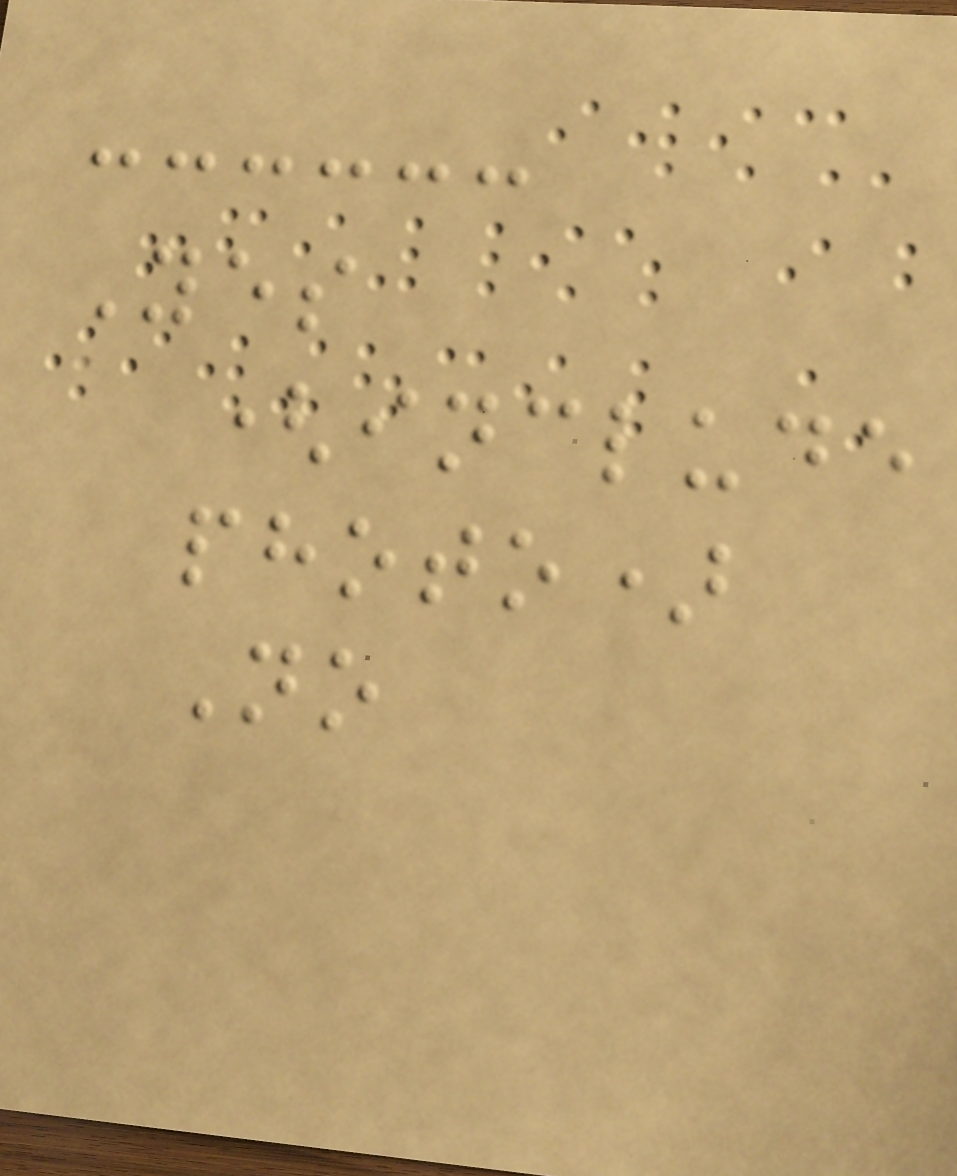Yes
(include
photo)
No
